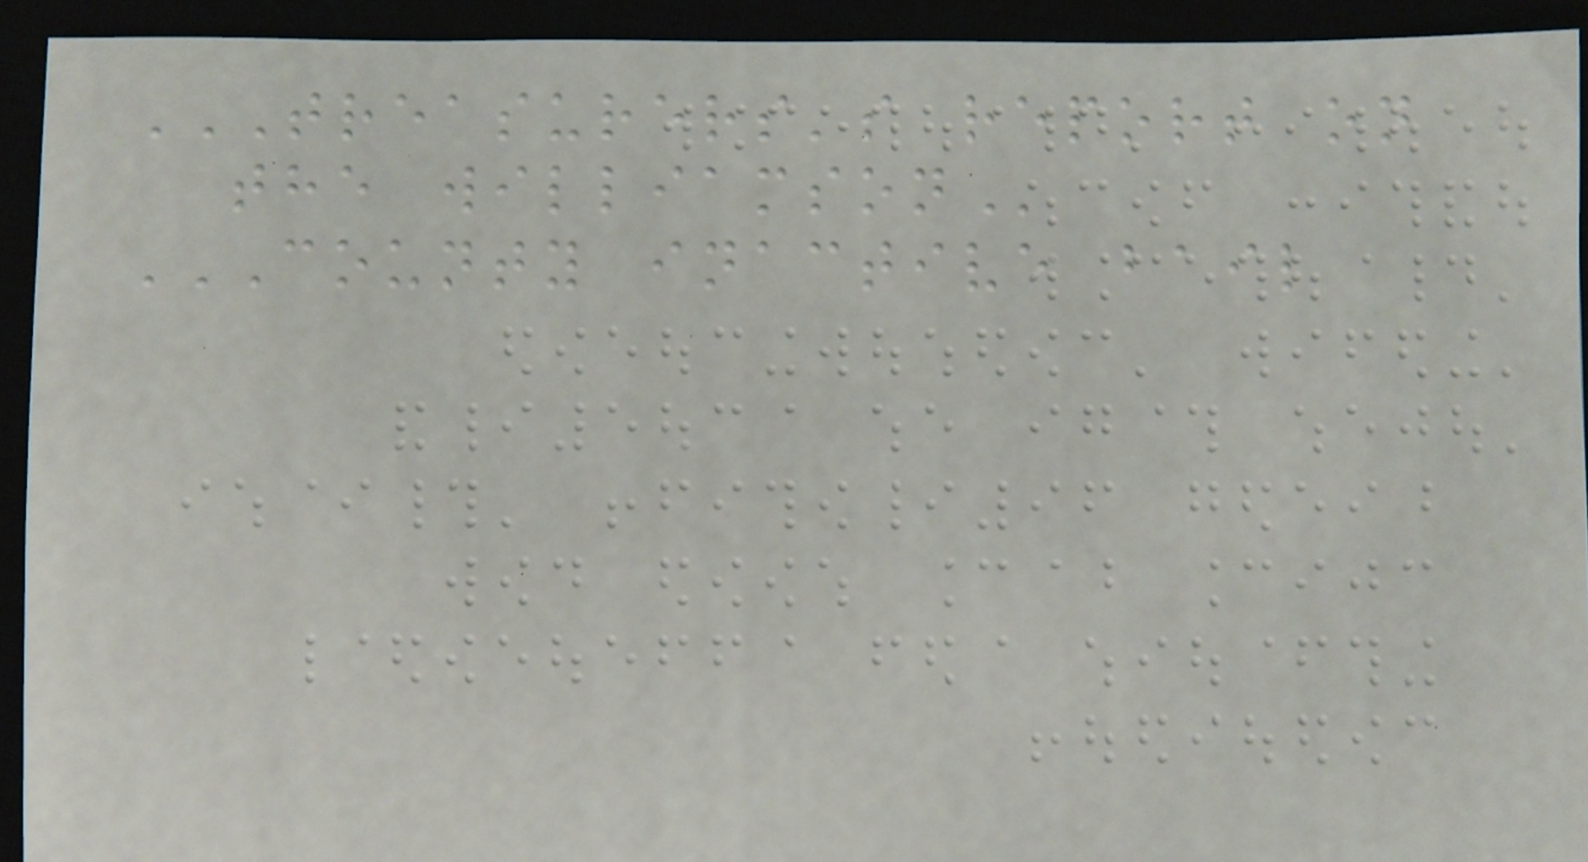TREASURERS'S REPORT ON
THE WILLIAMSON
COUNTY INACTIVE BAIL
